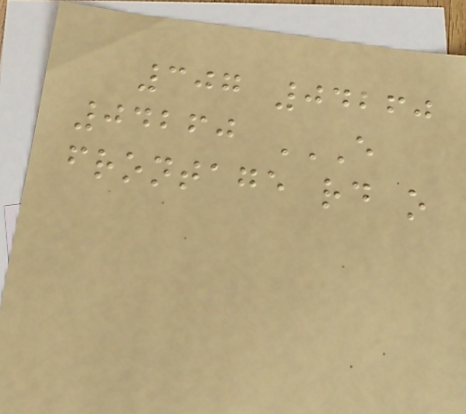307 04260
04260 E
FRONTAGE RD O
